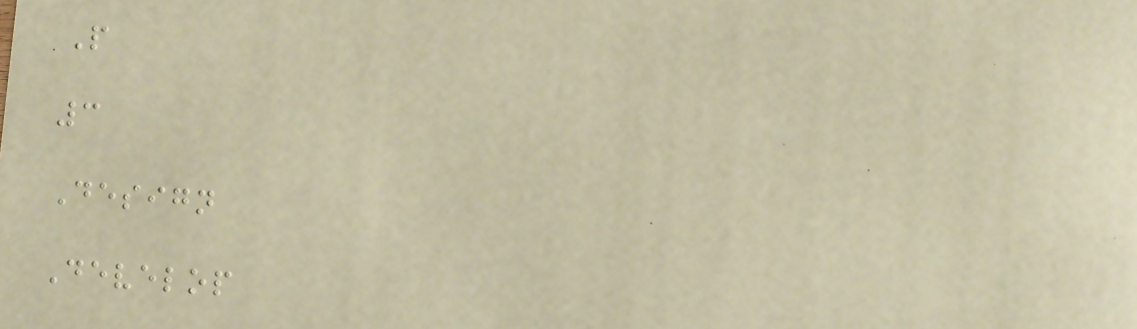P
3
Design
Develop
